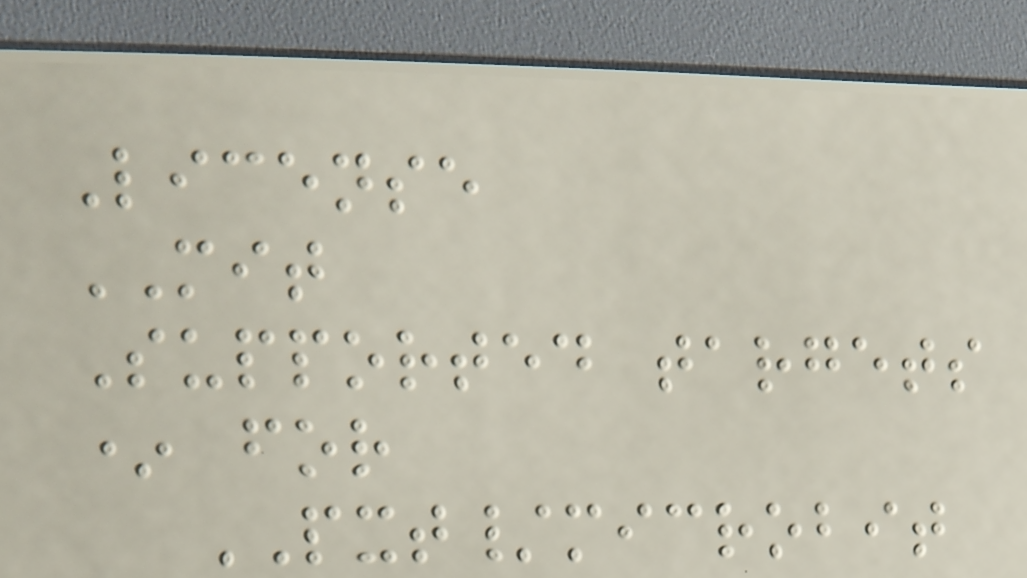License
MIT
Supported targets
* for
PXT/microbit
